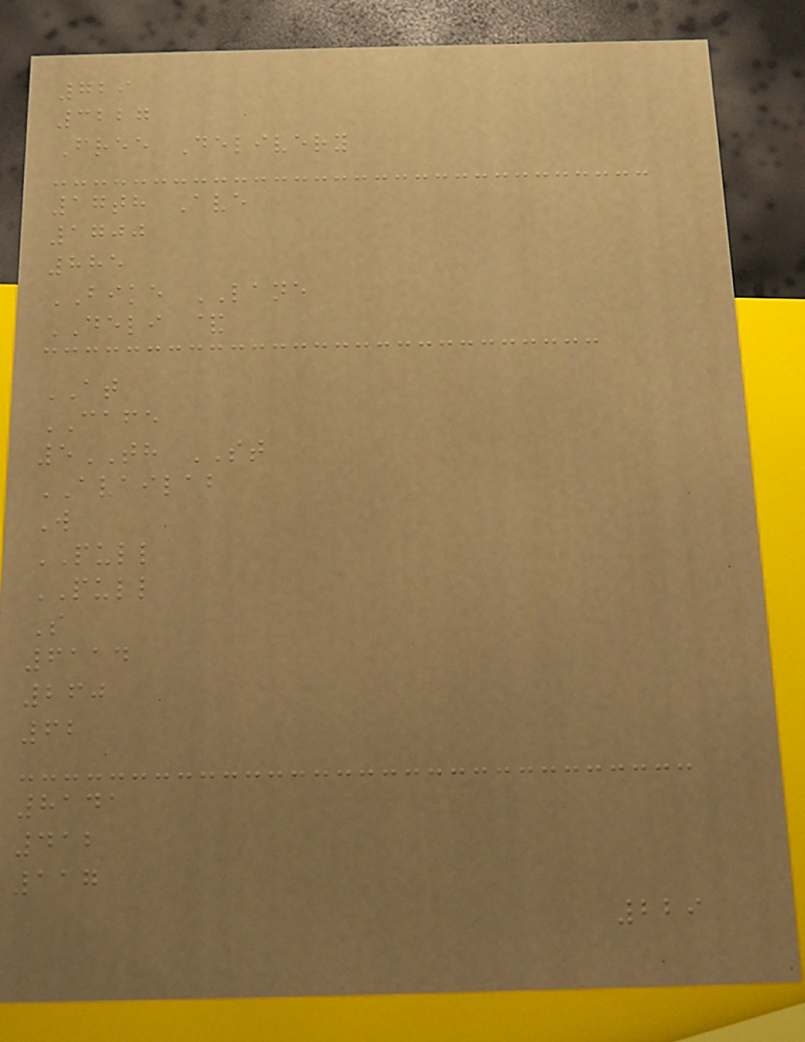729
3227
Free Delivery
17th Ave
1700
885
BIKE LANE
DELI &
AT
CAFE
5TH ST
AVAILAB
W
PULL
PULL
S
6114
260
62
8141
412
117
229
